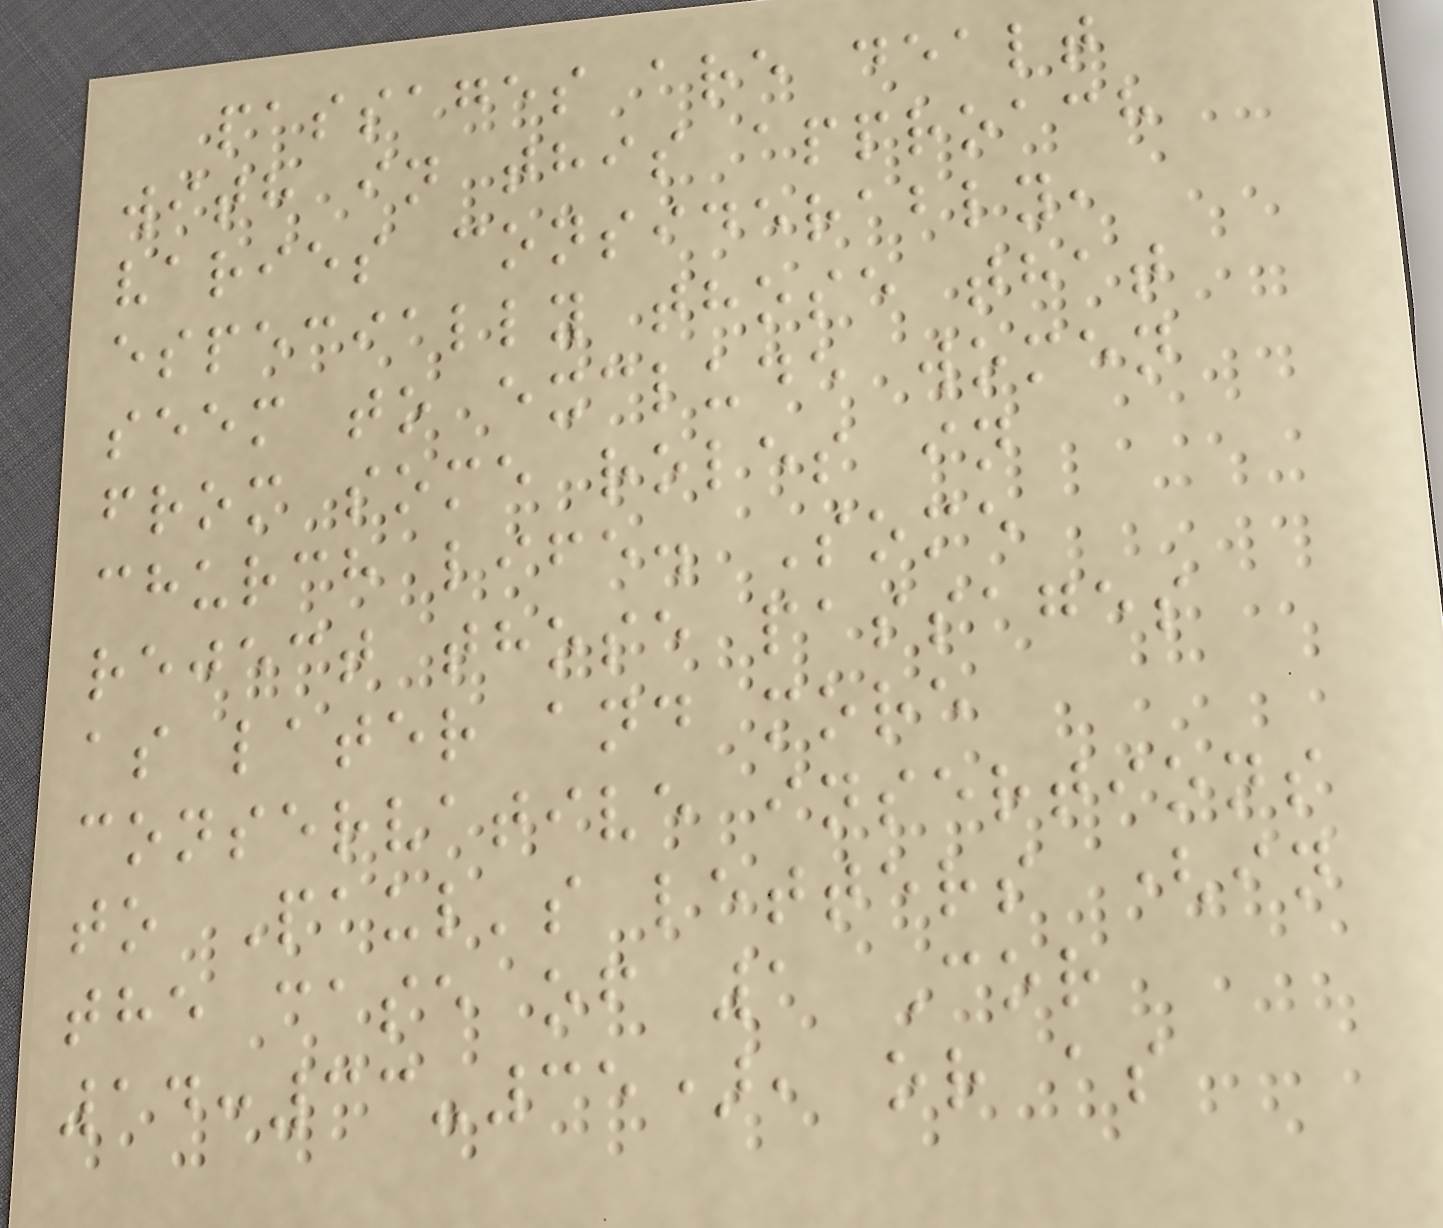passages are dealt
with in this approach
varies considerably,
especially those that
seem to exclude women
from some roles in
church life. Some
reject those passages
as later and more
conservative insertions
to Paul's letters (in
the case of 1 Cor
14:33-35), or as
